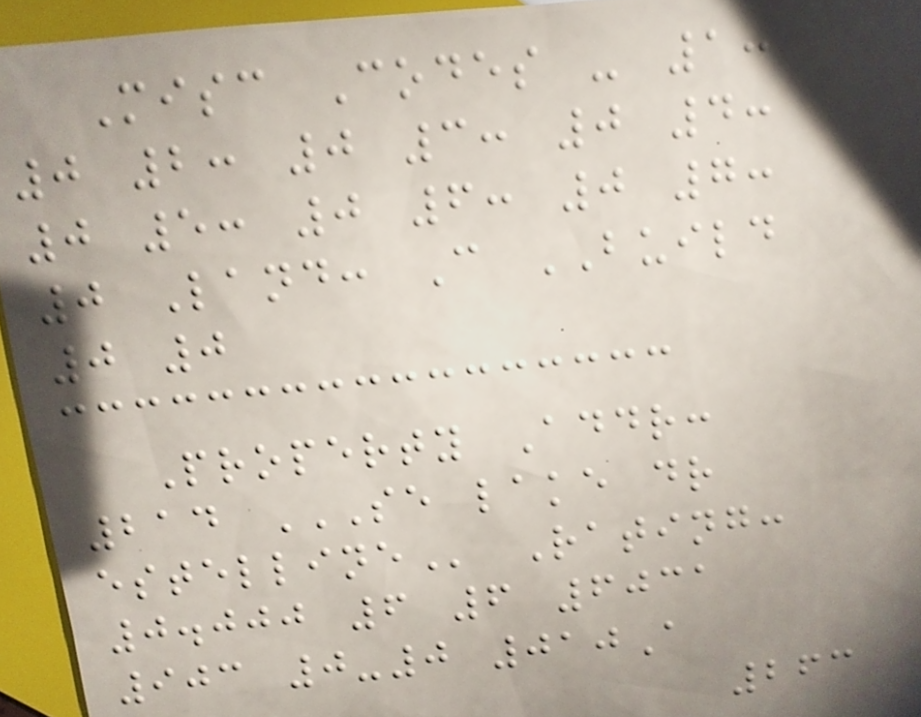Misc Codes - 1:
0 2: 0 3: 0 4:
0 5: 0 6: 0 7:
0 Land: C BUILD
0 0
Property Addr:
214 SE LAKE DR
ESTELLINE Rating:
0.000 6 6 6031
903 0-0 010A
263
